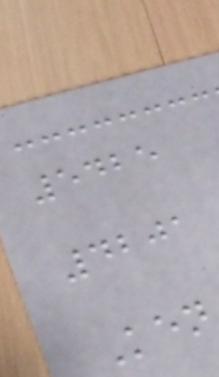5425
4201
Ken
